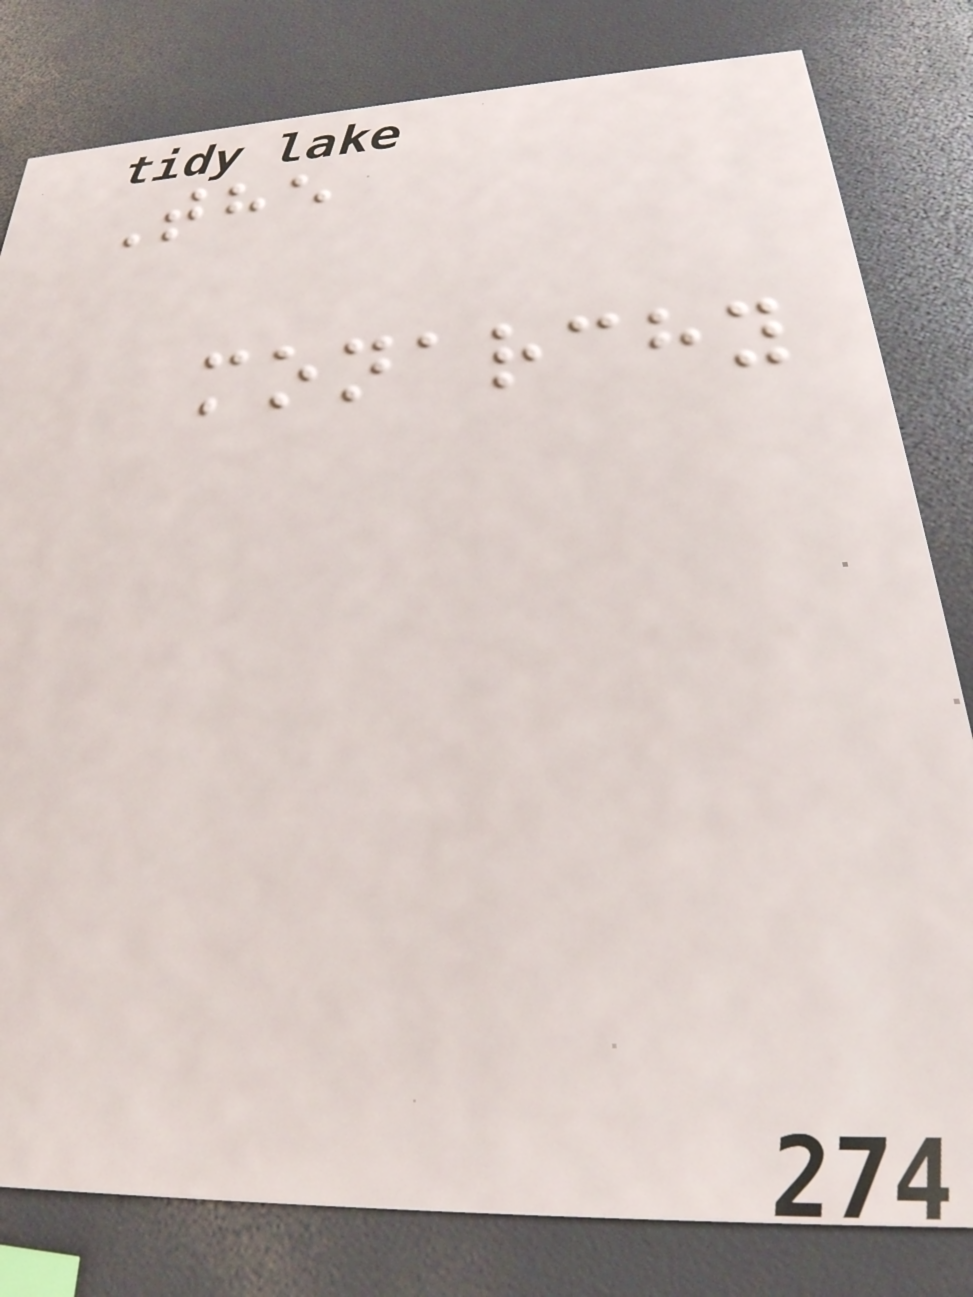The
monarchy
